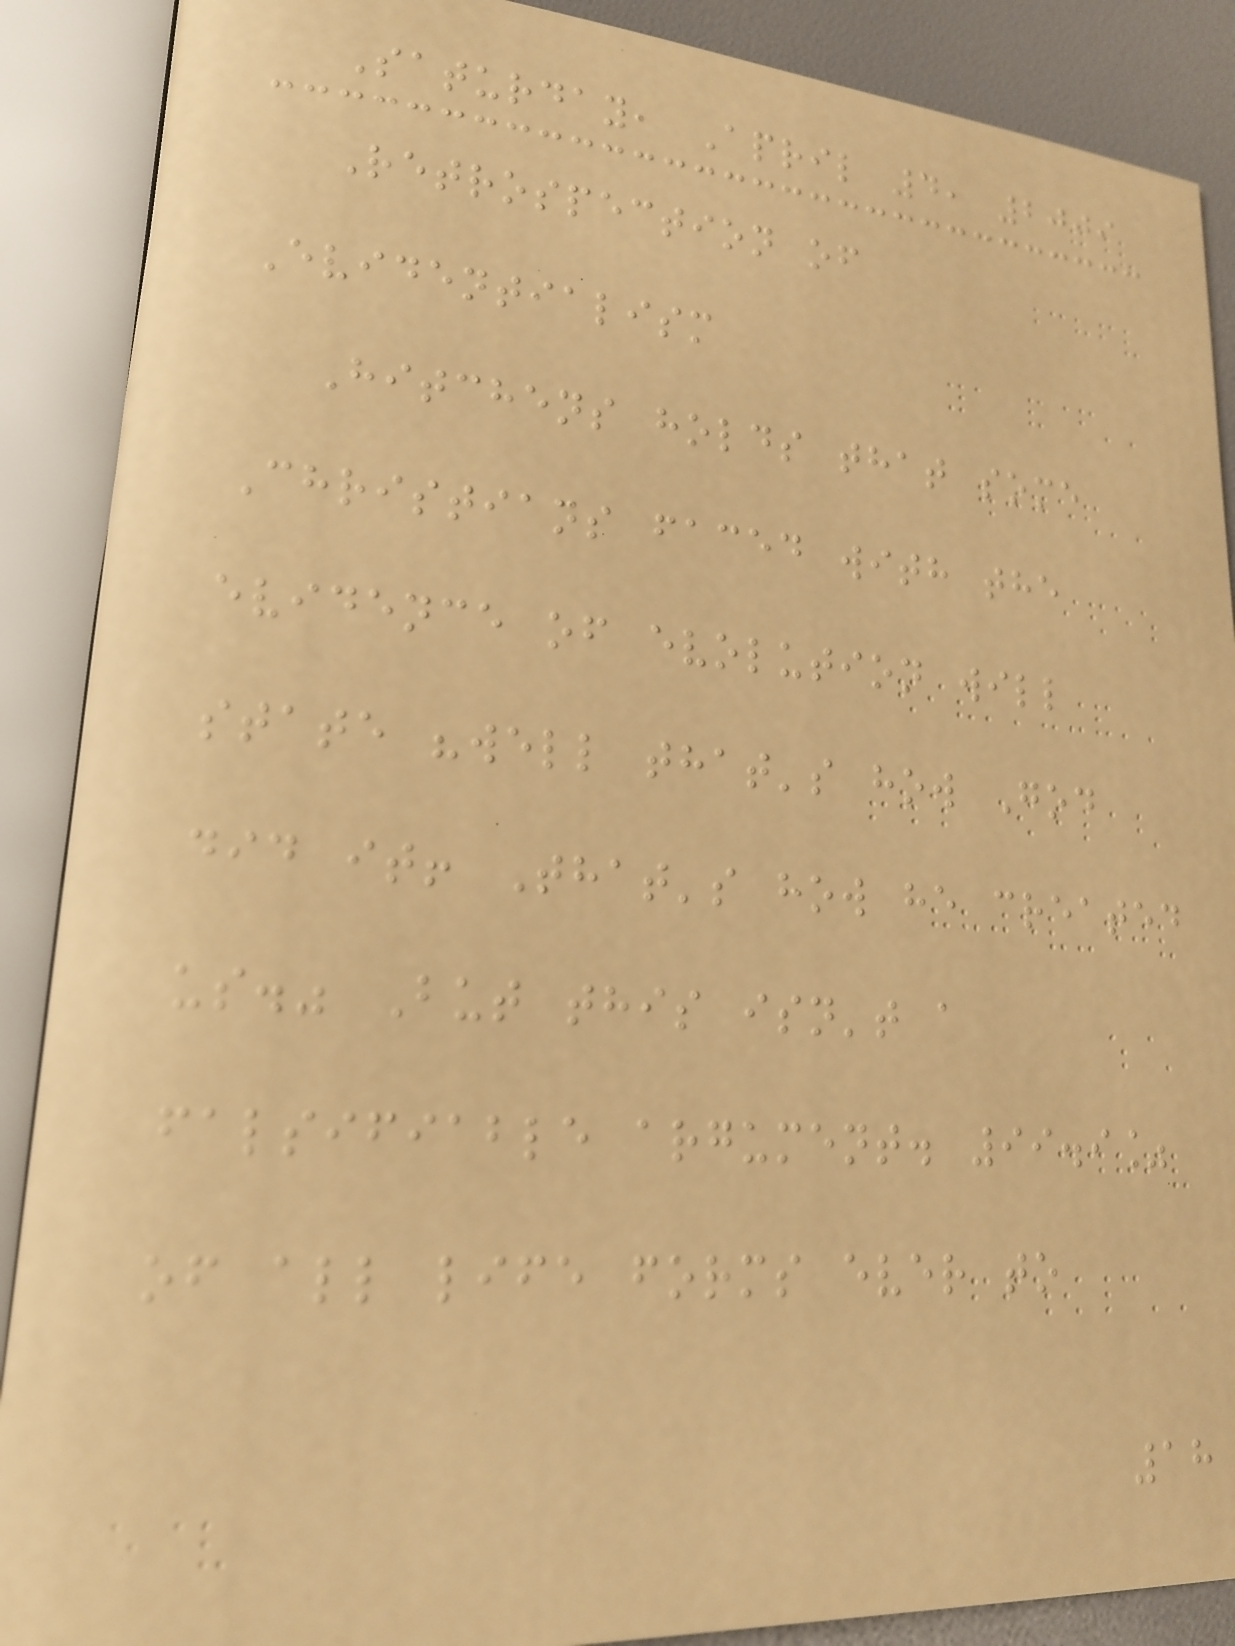Saturday, April 4, 2009
Retrospection of
Evidentialism
Hitchens holds that some
Christians faced with the
evidence of evolution will
state "well that's how God
did it! That's how he created
us." But this isn't a
falsifiable argument. 99.9%
of all life forms ever to
18
